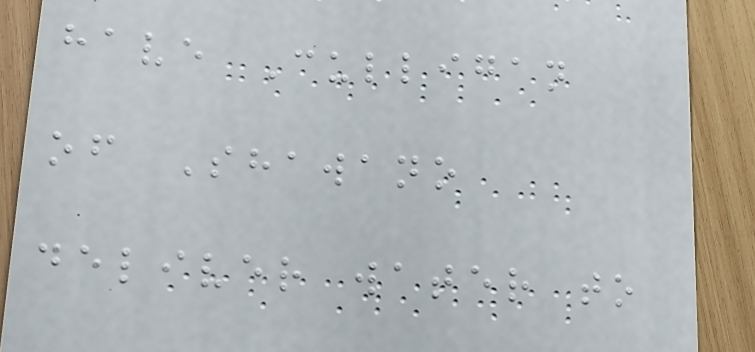have Culligan
of Shawano
deliver water to
